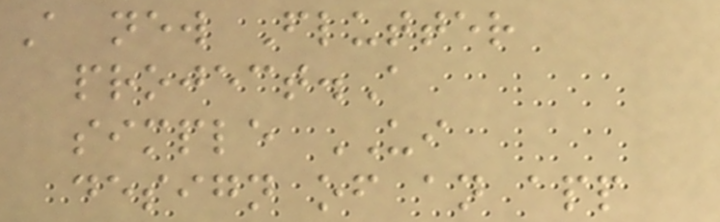A new Flutter
project.A
simple UI
design of an app
